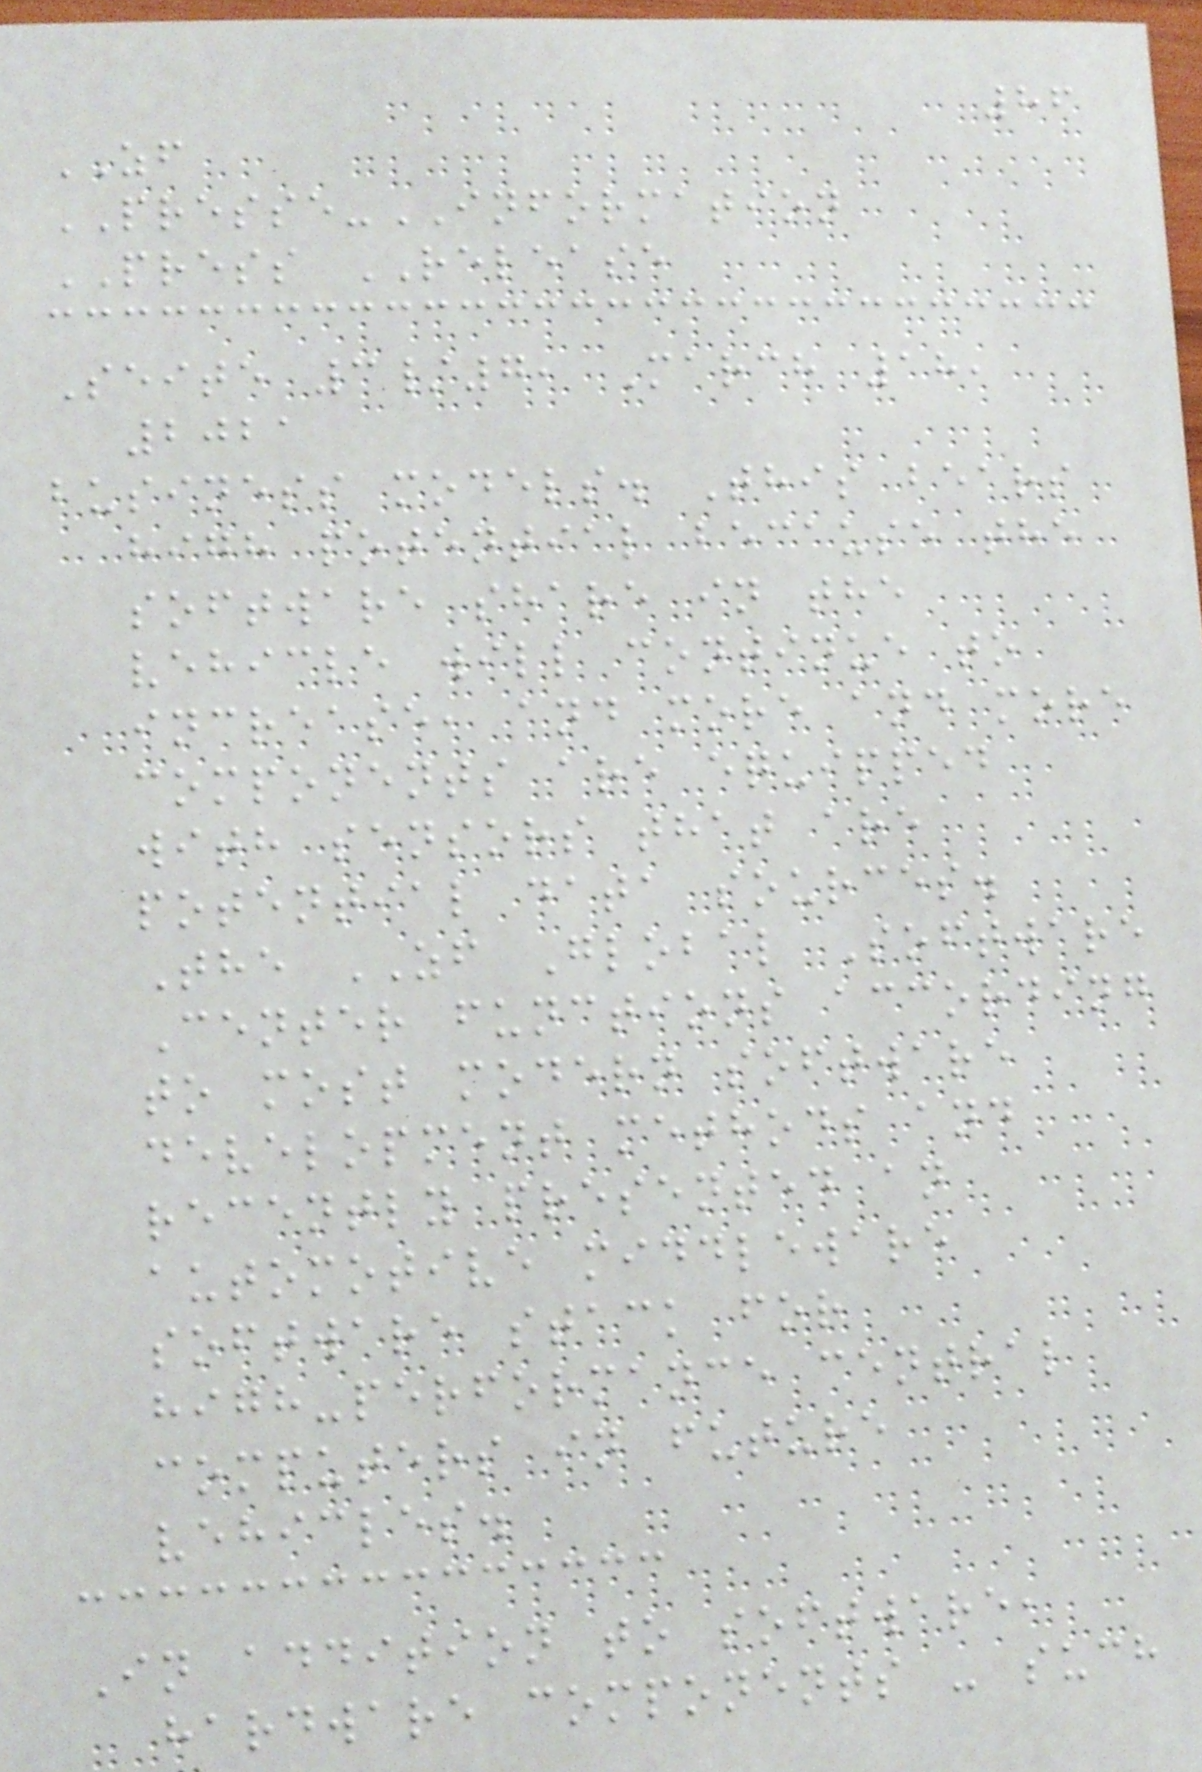86
ZF
PRESSE-INFORMATION
PRESS RELEASE
Seite 3/7, March 18,
2021
business models. This bears
high potential because the
software share in the
vehicle will continue to
increase, and more and more
components are equipped
with sensors that are
potential data sources.
The ZF Global Software
Center functions according
to most modern software
development methods and
recently presented an
automotive middleware
software stack for
high-performance central
computers in future
vehicles.
In addition to software,
hardware components - such
